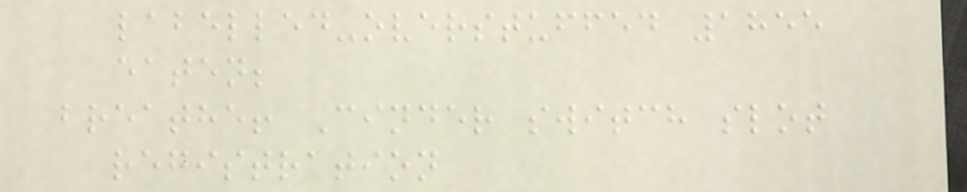labelled-overstuffed 1855
eaten;
breathe! Cinder switch slot
registration
